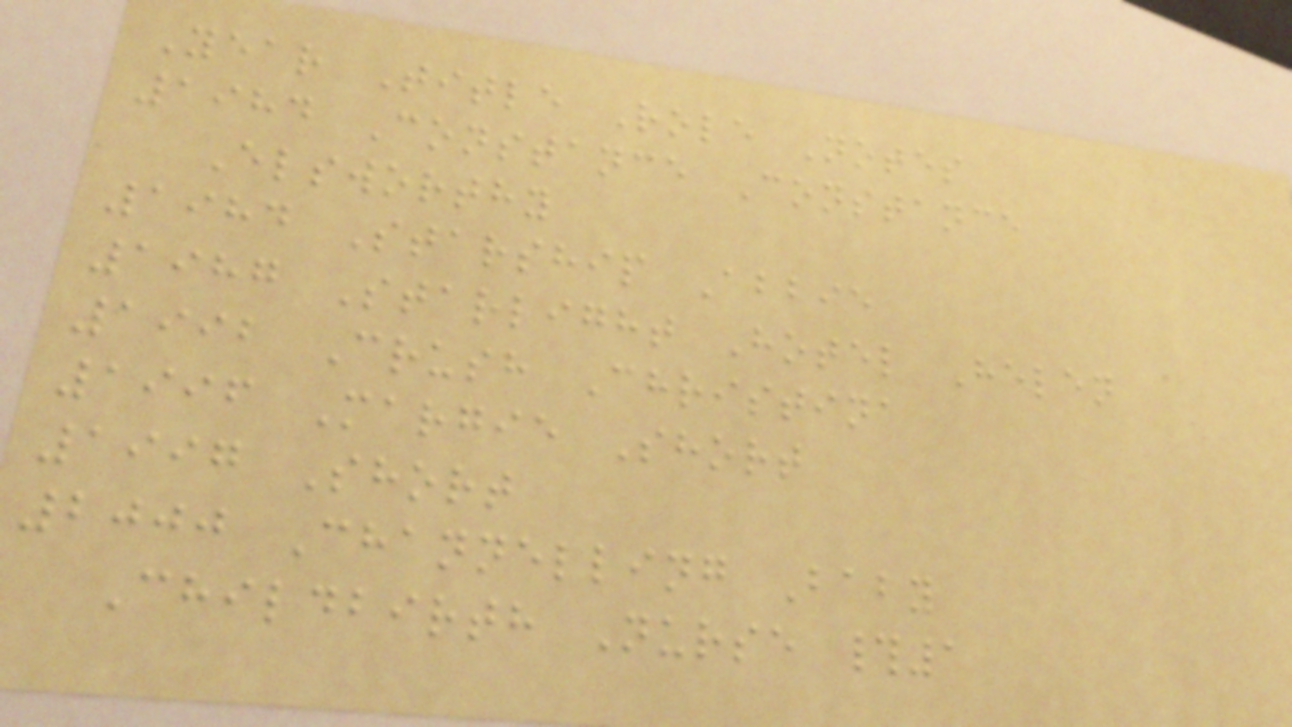Year Title Role Notes
1984 Constance Constance
Elsworthy
1984 Starship Abbie
1987 Starlight Hotel Helen
1992 Crush Christina
1996 Margie Short
1997 Short
2000 Channelling Baby
Childbirth Nurse #1
